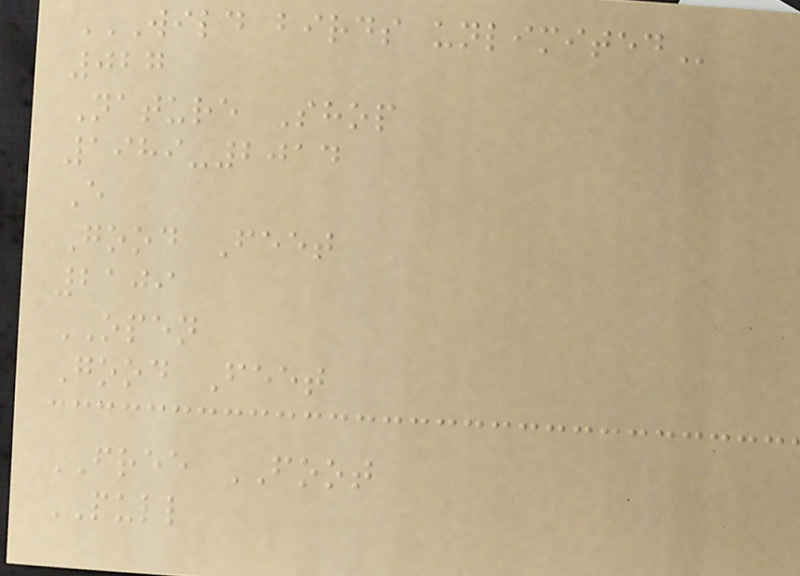WILD BIRDS UNLIMITED
027
Nature Shop
1989-2014
E
Good Feet
2109
OPEN
Good Feet
FREE FOOT
PULL
